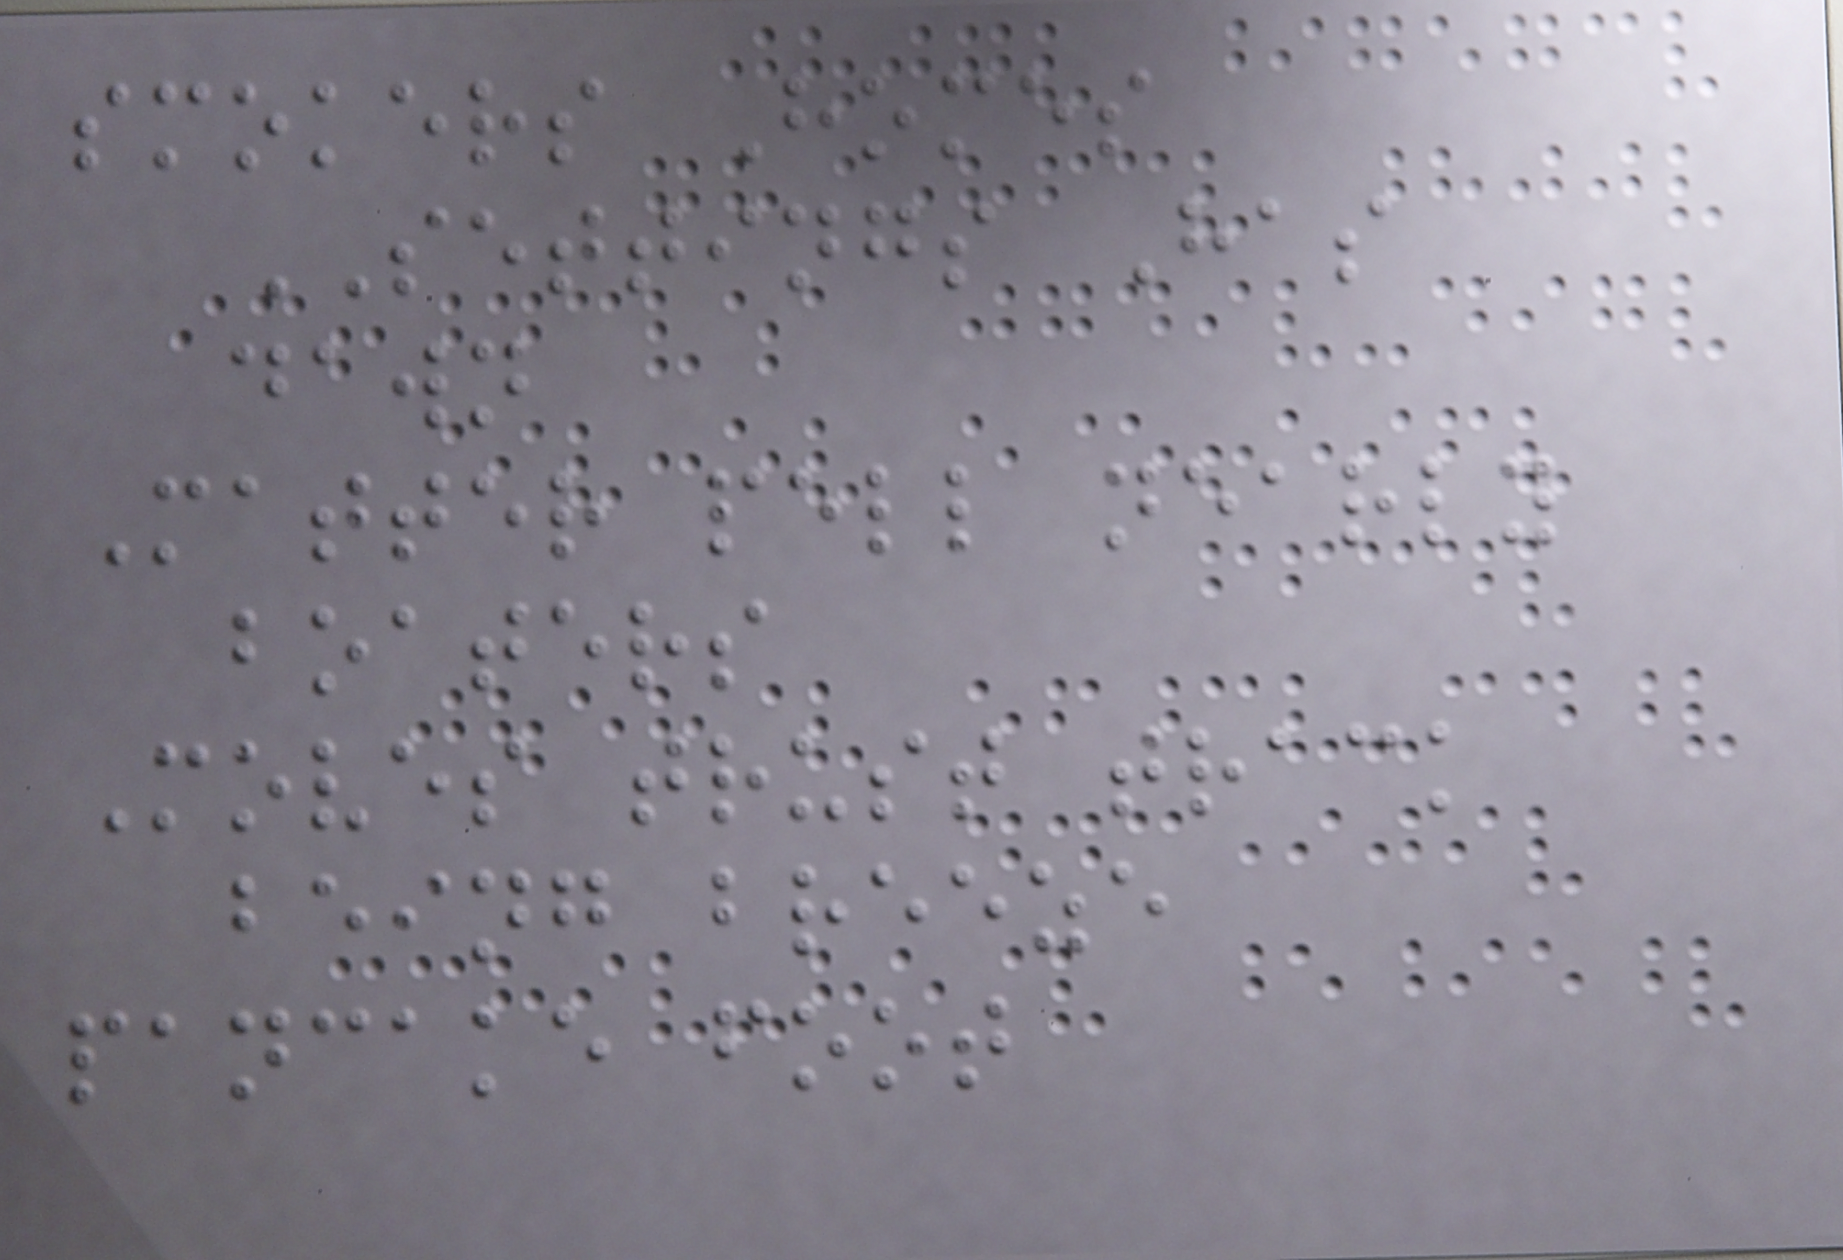smokers Homes
SETTINGS Has
dawn
Matter pell nearly
boaters
Moves trust track
being breeze
pancake foot
